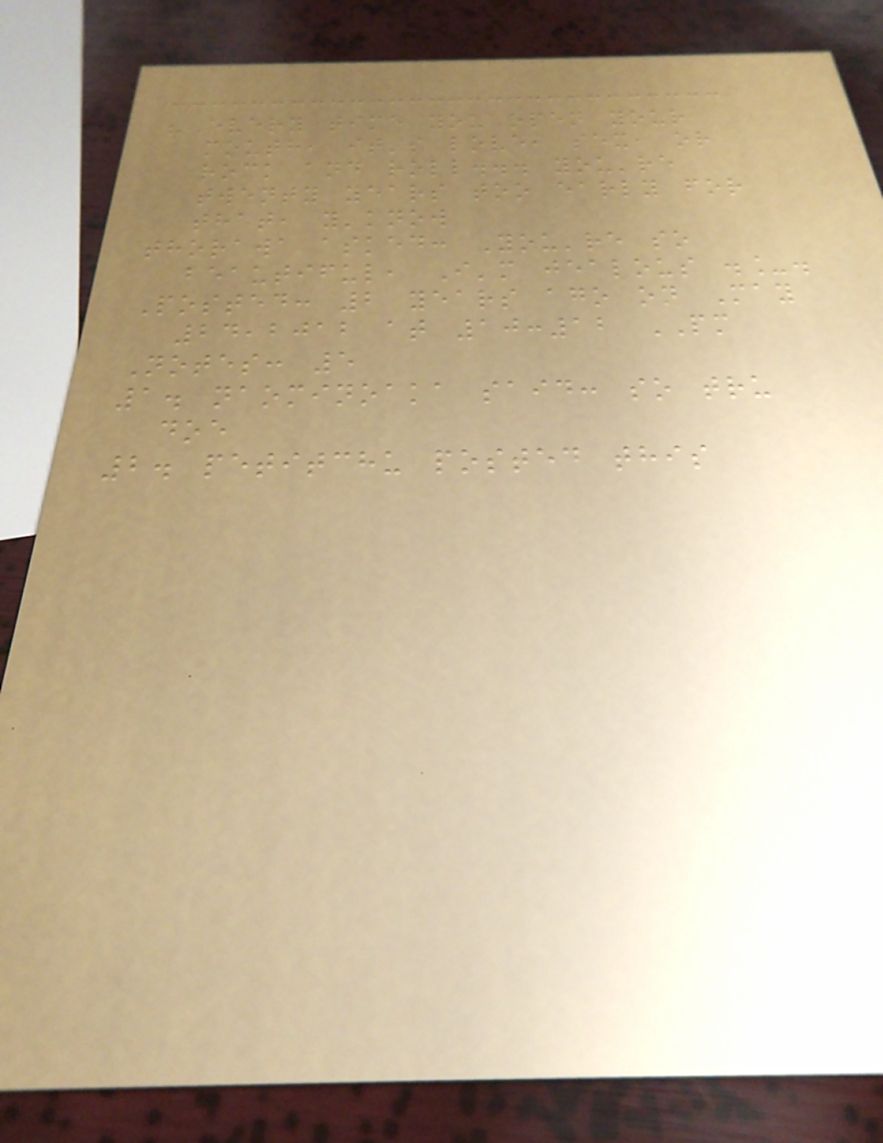"Every time you open your
mouth, it's love, sex, or
rock and roll... you're
twenty years too early for
that, y'know
thorawa asked: You're so
beautiful, I'm jealous ._.
Posted: 2 years ago on May
24,2012 at 10:12 PM
Notes: 5
1. naominoaka said: so tru
doe
2. petitchu posted this
